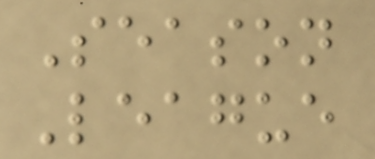Season
League
